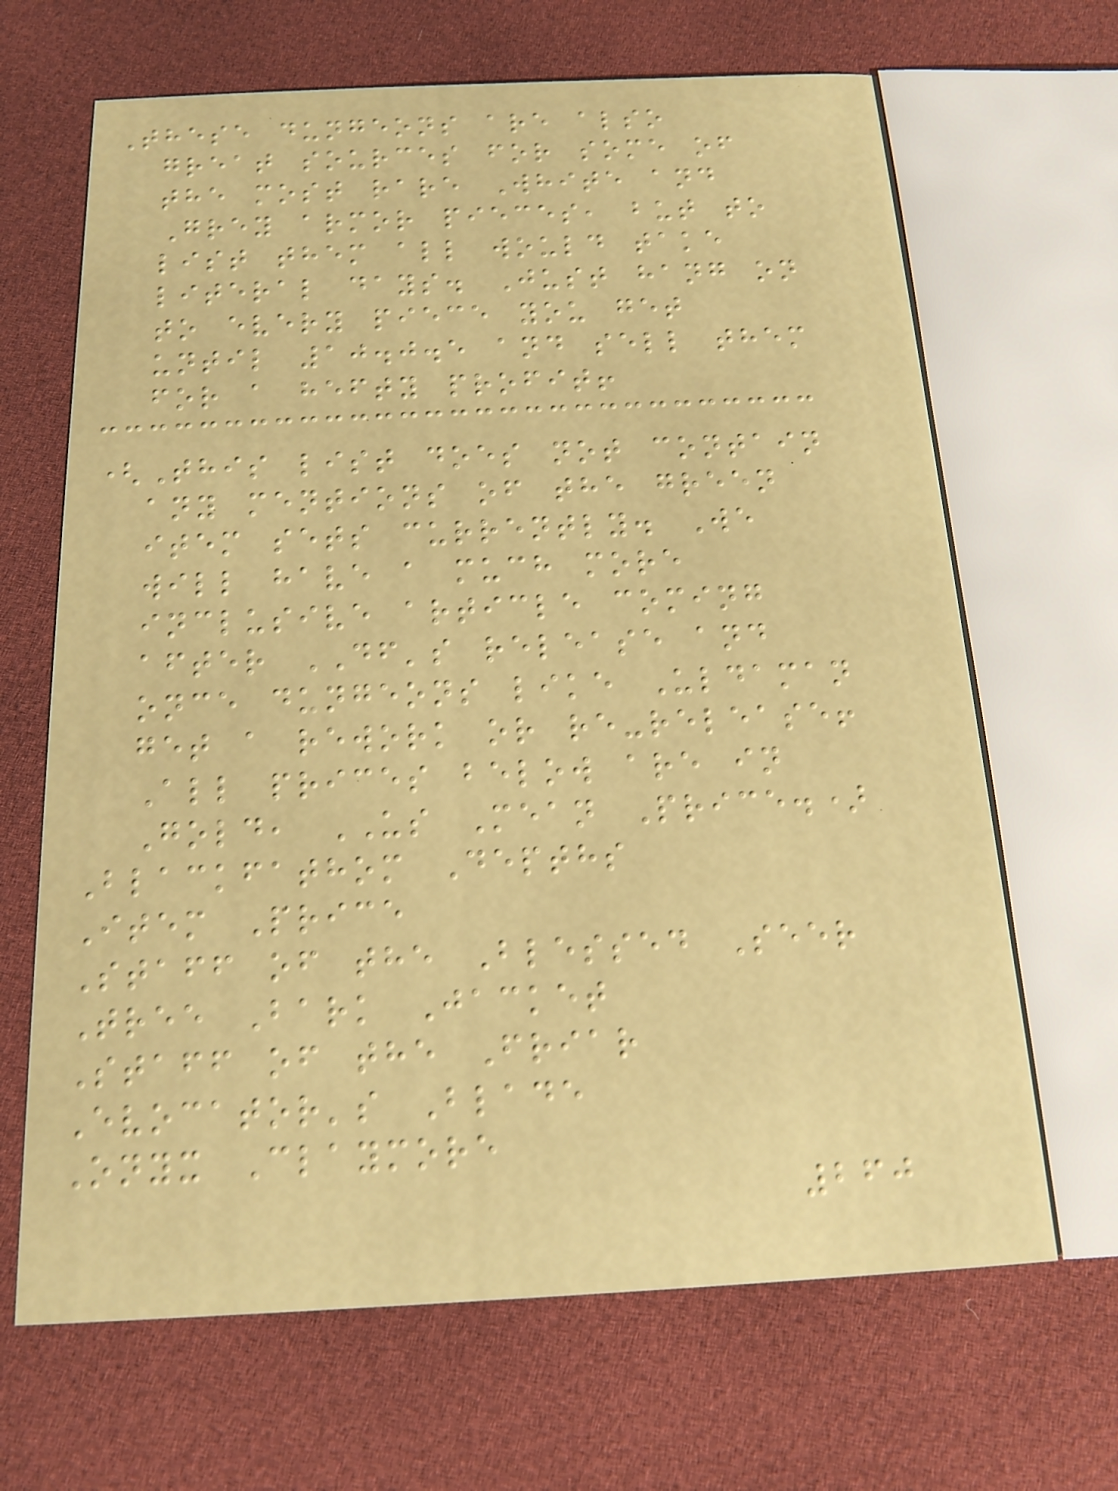These dungeons are also
great sources for some of
the most rare White and
Grey armor pieces, but to
list them all would take
literal days. Just hang on
to every piece you get
until 10.0.5 and sell them
for a hefty profit!
(This list does not contain
any mentions of the green
item sets currently. We
will have a much more
inclusive article coming
after DF's release and
once dungeons like Uldaman
get a rework or re-release!
All prices below are in
Gold, US Mean Price.)
Blackfathom Depths
Item Price
Staff of the Blessed Seer
Tree Bark Jacket
Staff of the Friar
Evocator's Blade
Onyx Claymore
260
